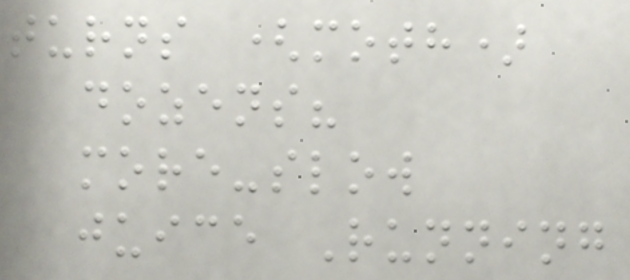turns (moth)
dozens?
more-slow
juice Running
